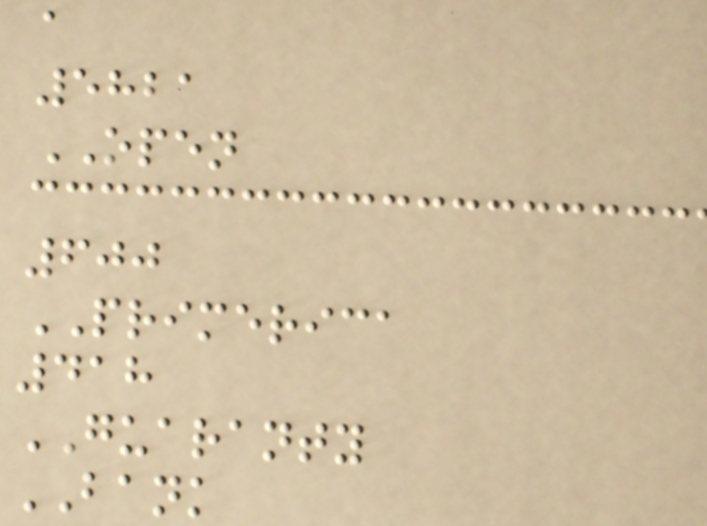a
5821
OPEN
600
PRIMERICA
418
GUARANTY
BANK
